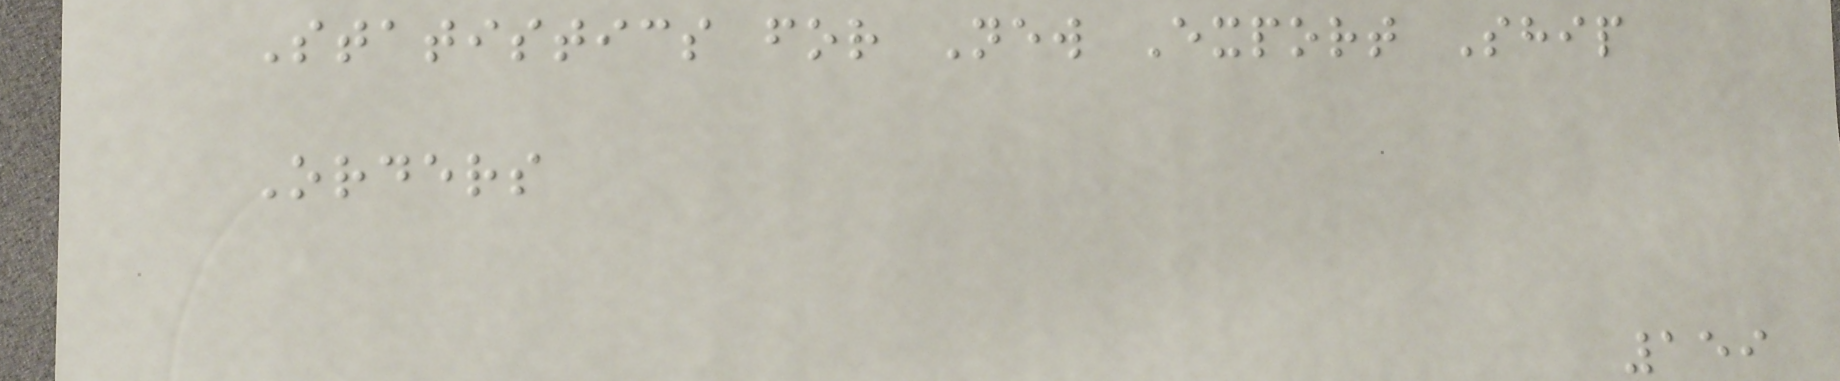Statistics for New Export Ship
Orders
159
